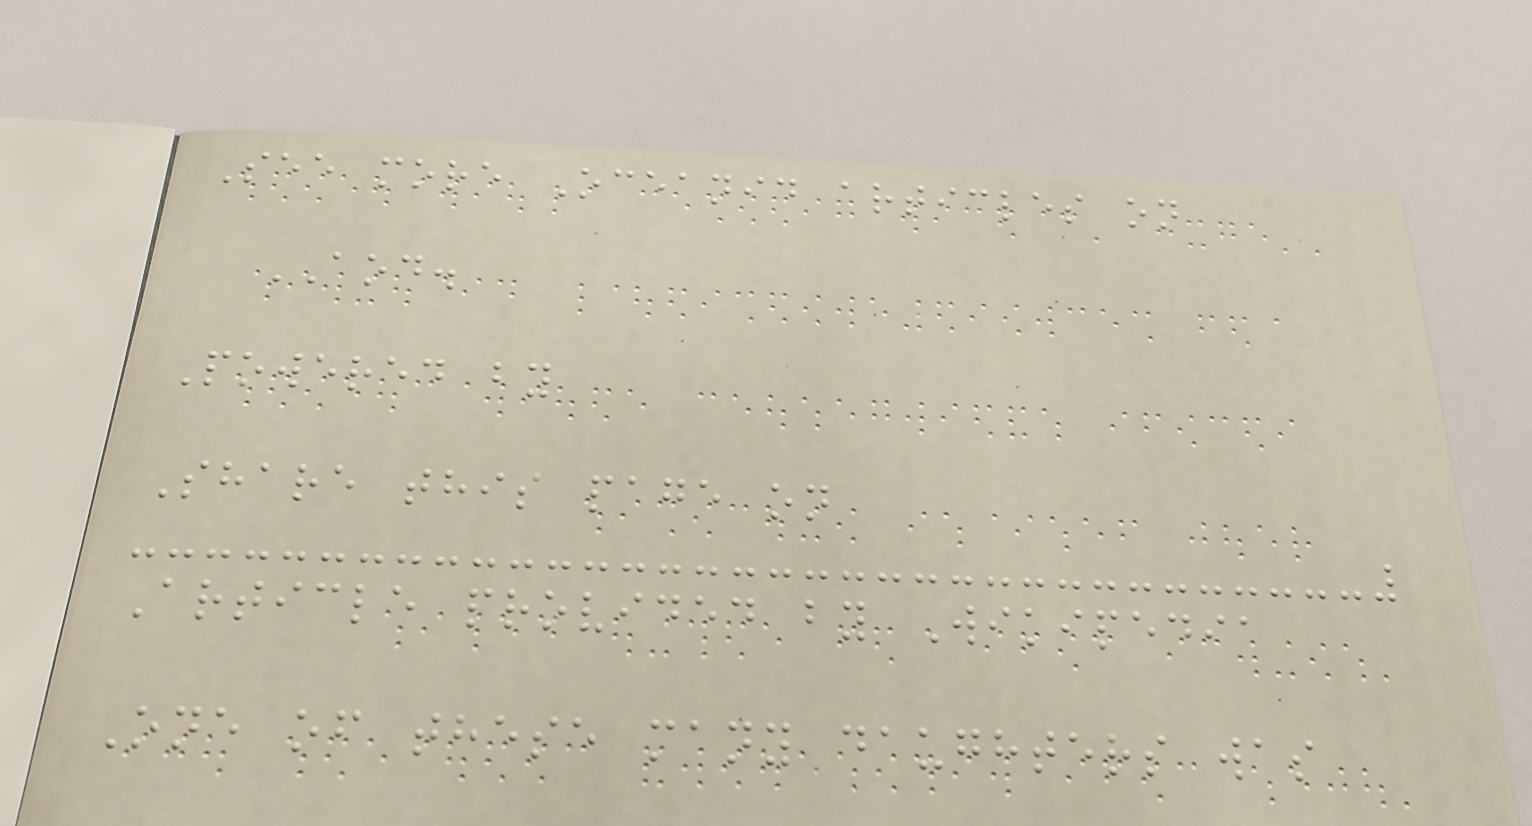See more Oceanid articles on
AOD.
Powered by
Share this page on
Article provided by Wikipedia
One of these many daughters was
